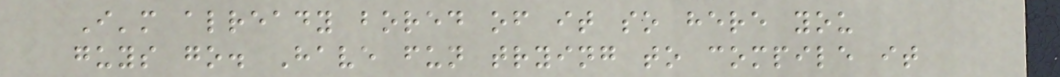I'm already bored of it so here you
guys go. Have fun trying to compile it
